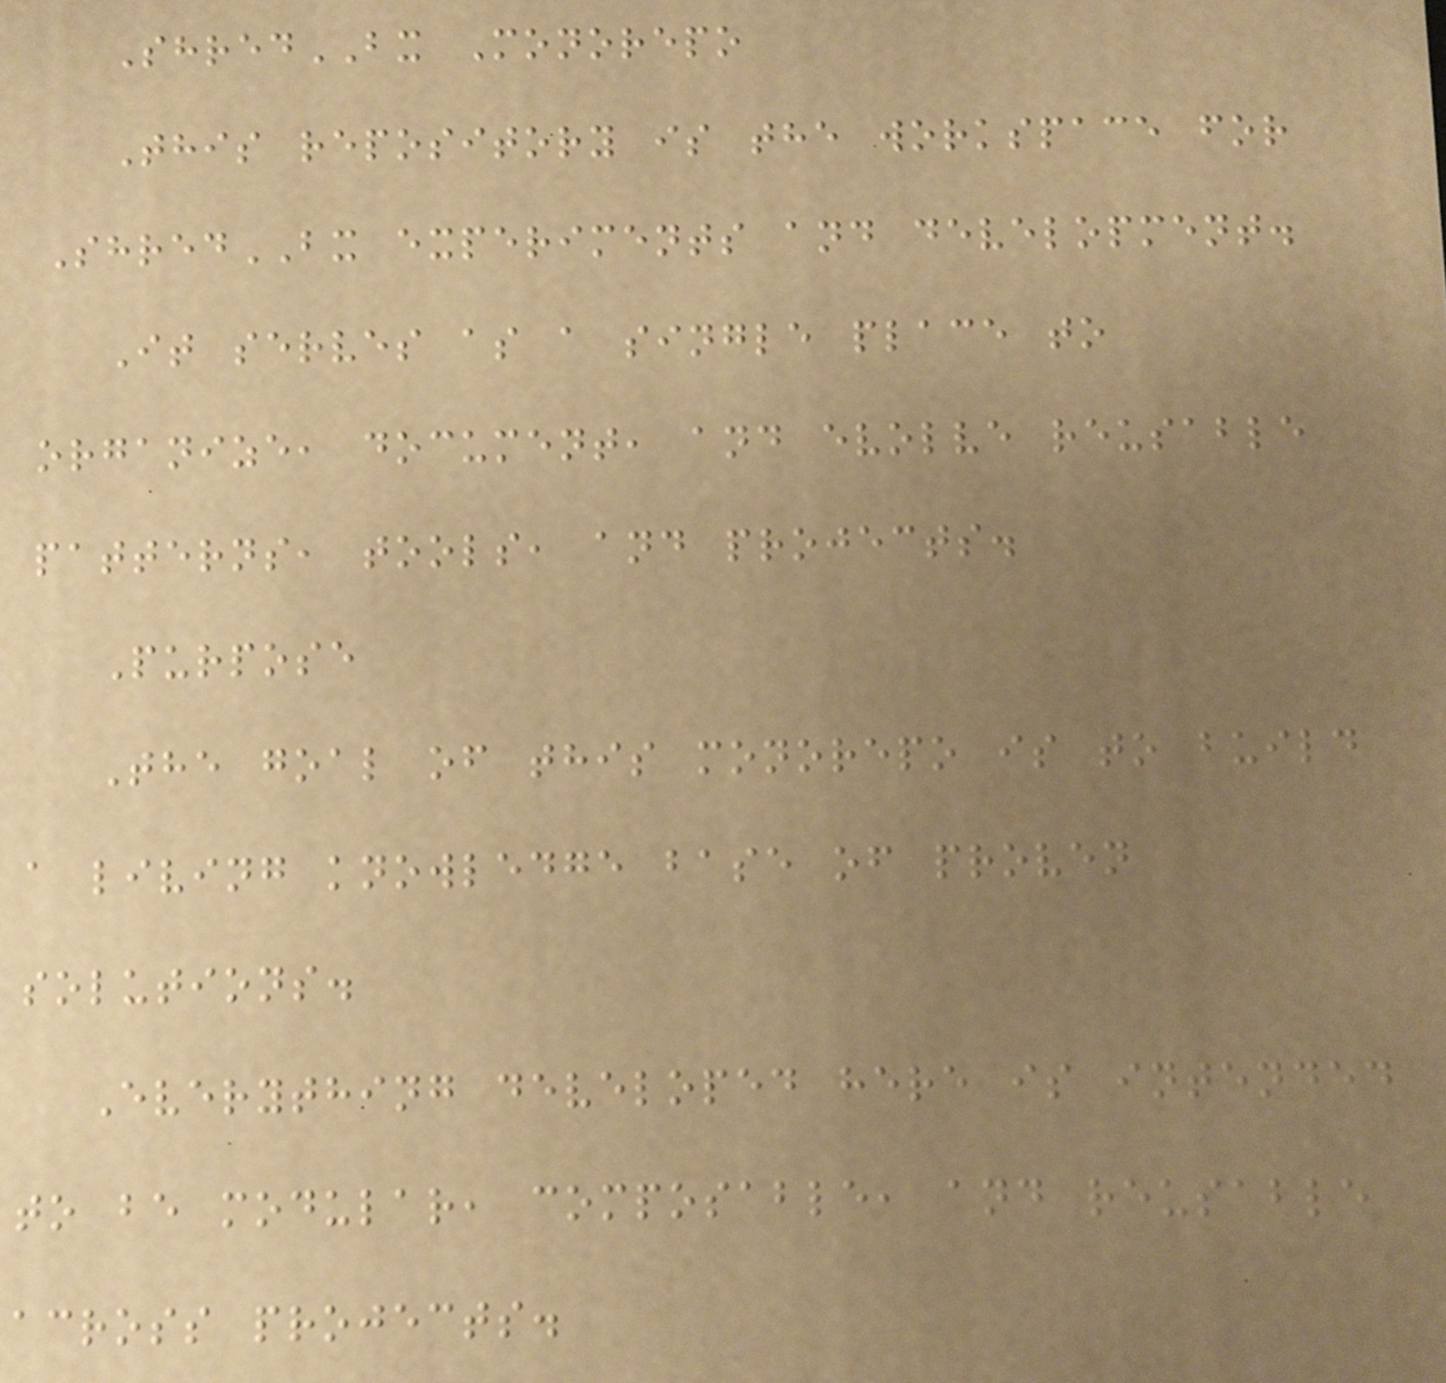ShredBX Monorepo
This repository is the workspace for
ShredBX experiments and development.
It serves as a single place to
organize, document, and evolve reusable
patterns, tools, and projects.
Purpose
The goal of this monorepo is to build
a living knowledge base of proven
solutions.
Everything developed here is intended
to be modular, composable, and reusable
across projects.
